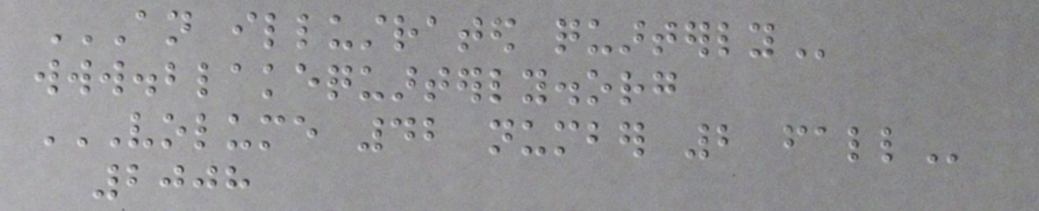AN ILLUSTRATED QUARTERLY
www.blakequarterly.org
VOLUME 42 NUMBER 2 FALL
2008
